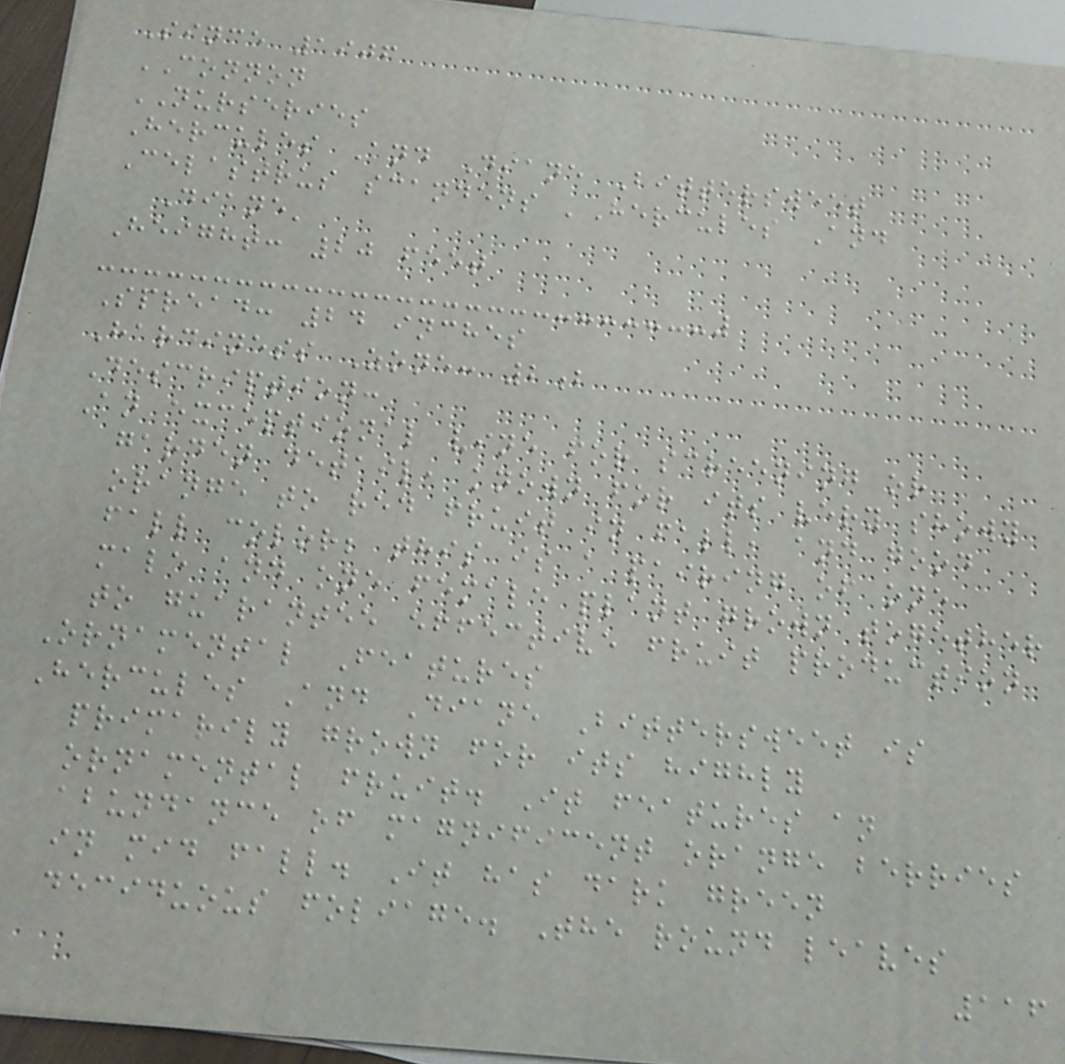Since 1906
CONNON
NURSERIES
Hercules And Diane Bittersweet
Celastrus scandens 'Hercules And
Diane'
Height: 20 feet
Spread: 24 inches
Hardiness Zone: 2b
Description:
An exceptional vine for screening or
garden detail, known for its very showy
orange to red fruit in fall, and good
fall color; this is a pairing of one
male and one female plant grown together
to guarantee effective fruit production
Ornamental Features
Hercules And Diane Bittersweet is
primarily grown for its highly
ornamental fruit. It features an
abundance of magnificent orange berries
in mid fall. It has dark green
deciduous foliage. The round leaves
116
